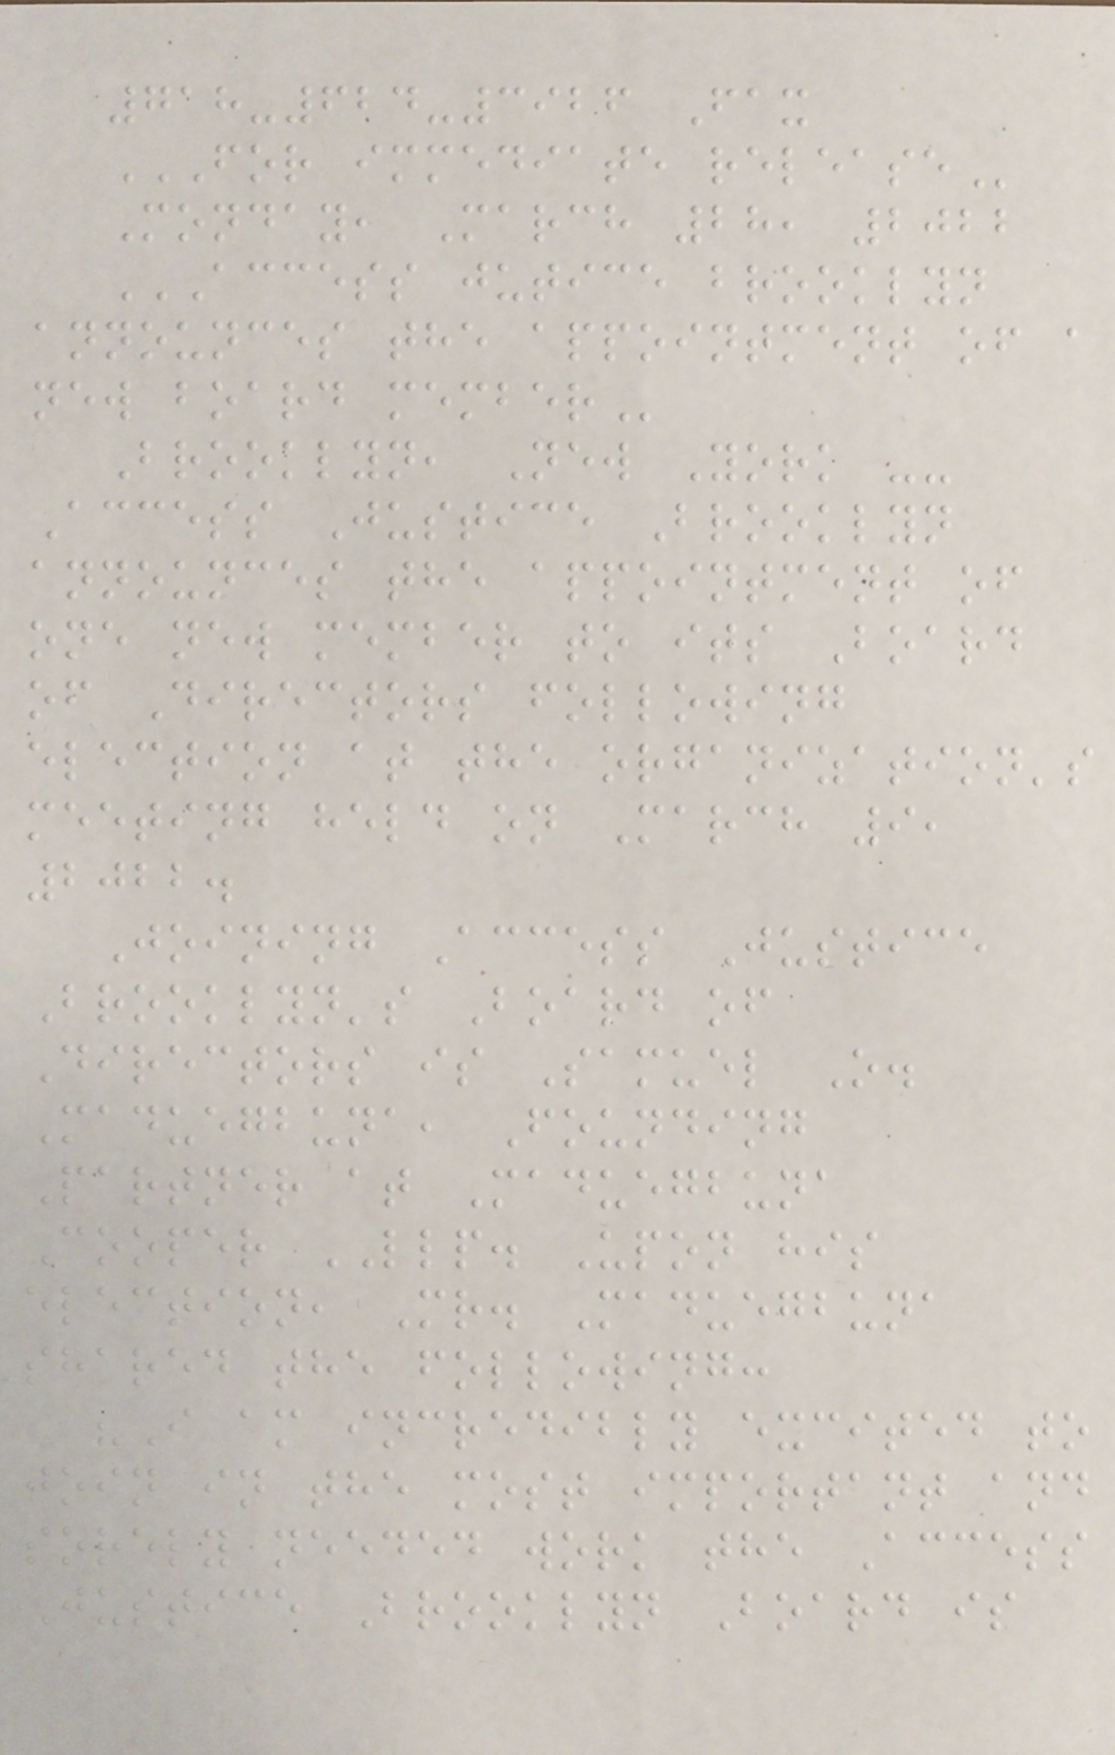718-624-3926 Fax
FOR IMMEDIATE RELEASE
Monday, March 28, 2022
ACCESS JUTICE BROOKLYN
ANNOUNCES THE APPOINTMENT OF A
NEW BOARD MEMBER
Brooklyn, New York --
Access Justice Brooklyn
announces the appointment of
one new member to its Board
of Directors following
election at the organization's
meeting held on March 9,
2022.
Joining Access Justice
Brooklyn's Board of
Directors is Samuel O.
Maduegbuna, Founding
Partner at Maduegbuna
Cooper LLP. Upon his
election, Mr. Maduegbuna
shared the following:
"I am incredibly excited to
join in the most important and
sorely needed work the Access
Justice Brooklyn Board is
